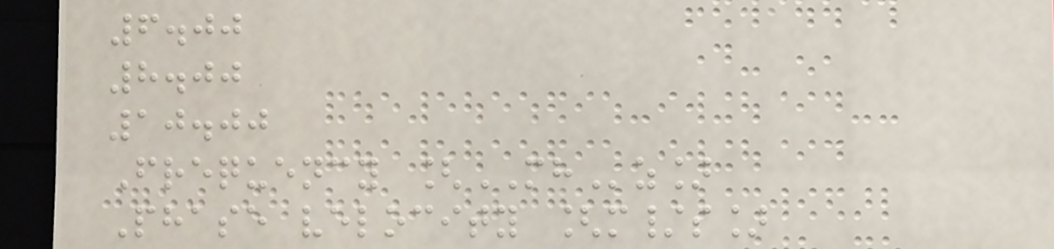6.00
8.00
10.00
Frequency [MHz]
Phase velocity [m/s]
